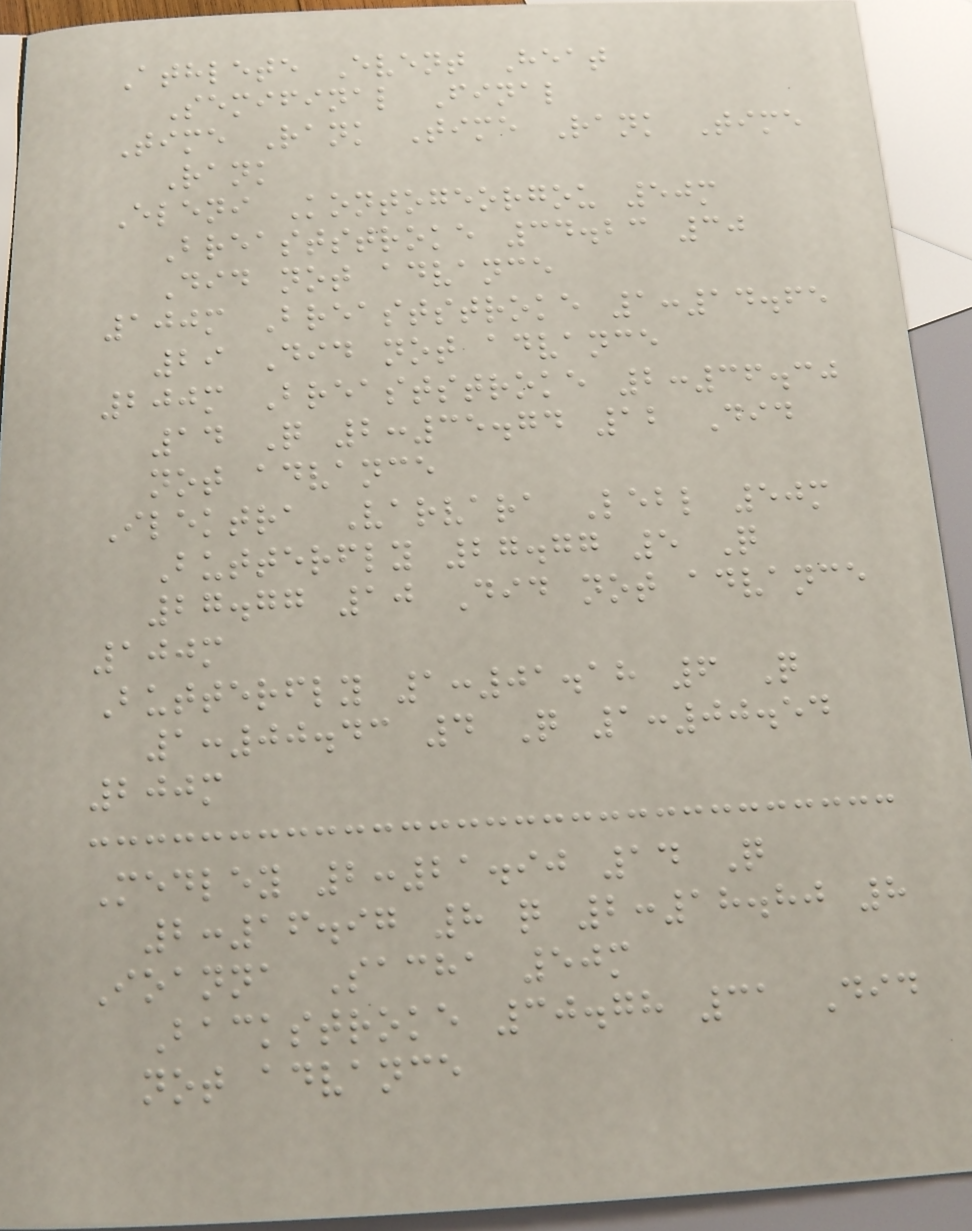Athlete Event Heat
Semifinal Final
Time Rank Time Rank Time
Rank
Eleni Kontogeorgou 50m
Breaststroke 34.23 30
Did not advance
100m Breaststroke 1:14.65
29 Did not advance
200m Breaststroke 2:36.30
14 Q 2:35.74 12 Did
not advance
Ilektra Varvara Lebl 50m
Butterfly 27.77 5 Q
27.77 10 Did not advance
100m
Butterfly 1:01.18 6 Q
1:00.43 4 Q 1:00.54
200m
Medley 2:21.90 14 Q
2:16.97 8 q 2:18.80 8
Ioanna Sacha 50m
Backstroke 30.78 31 Did
not advance
